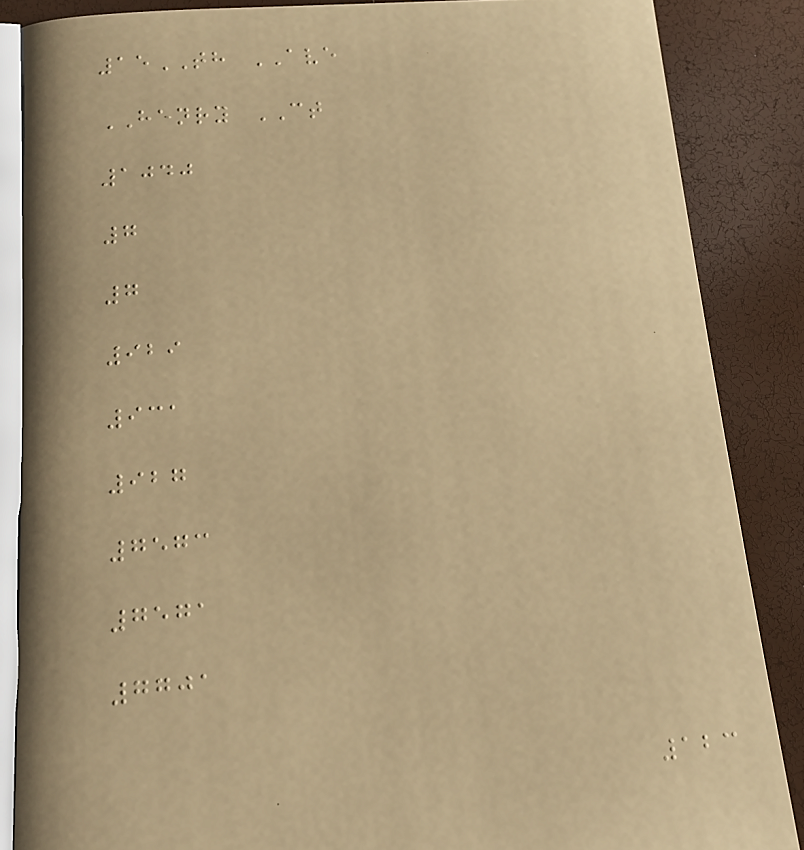15TH AVE
HENRY CT
1040
7
7
929
931
927
7573
7571
7701
123
